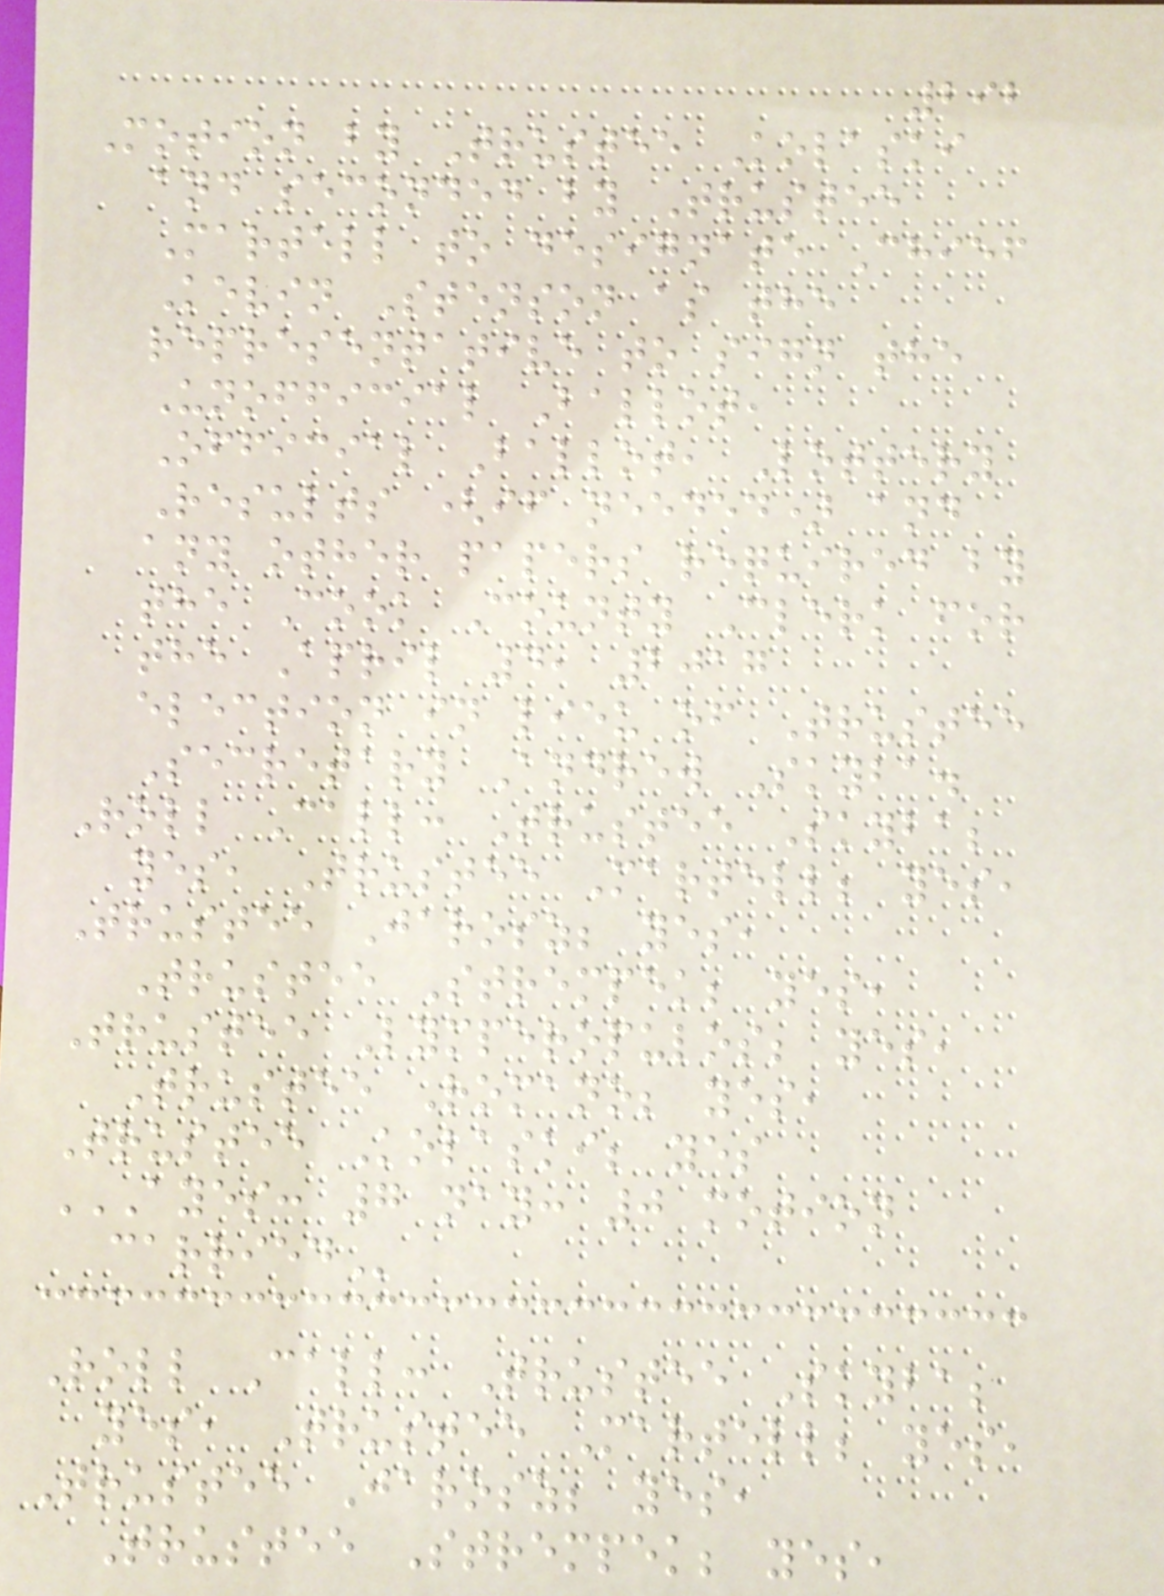292
Motion by Trustee Kolaski
and seconded by Trustee
Martell to designate Chief
Kevin Stenson as the
representative to sign the
Unofficial Ballot,
Official Ballot, Lottery
Results (if needed) and
any other papers required by
the Cook County Clerk for
the April 4, 2017
election in lieu of Trustee
Secretary Andrew Skyba.
Roll Call: Trustee Skyba;
yes, Trustee Martell; yes,
Trustee Jarosz; yes,
Trustee Strempek; yes,
Trustee Lymperopulos; yes,
Trustee Romano; yes,
Trustee Kolaski; yes
AYES: 7 NAY: 0 MOTION
CARRIED
Roll Call: Trustee Skyba;
yes, Trustee Martell; yes,
Trustee Jarosz; yes,
Trustee Strempek; yes,
